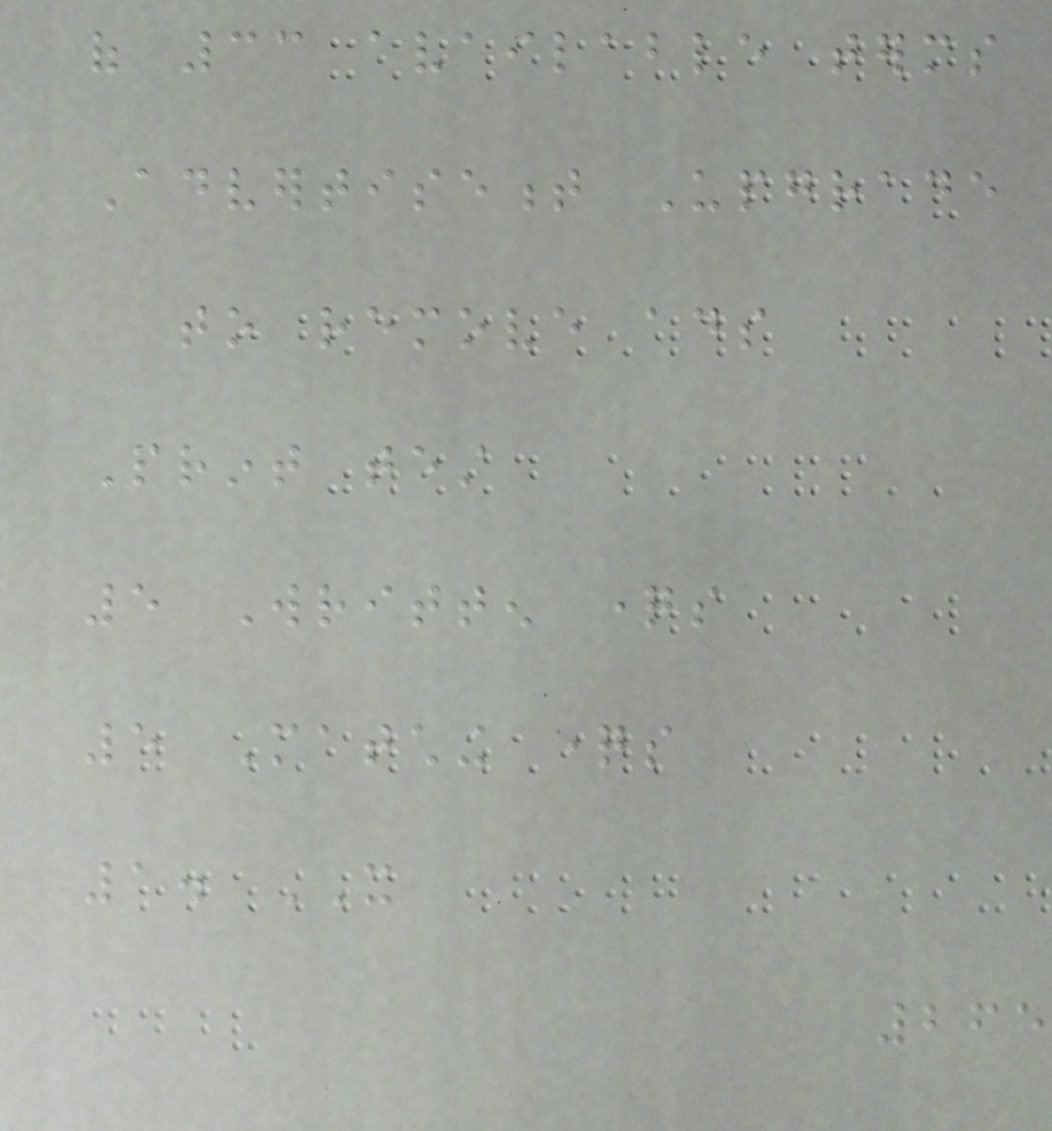of 33 available terms
Advertisement Upgrade
to remove ads
Print test
5 Written questions
5 Matching questions
1. IT
265
